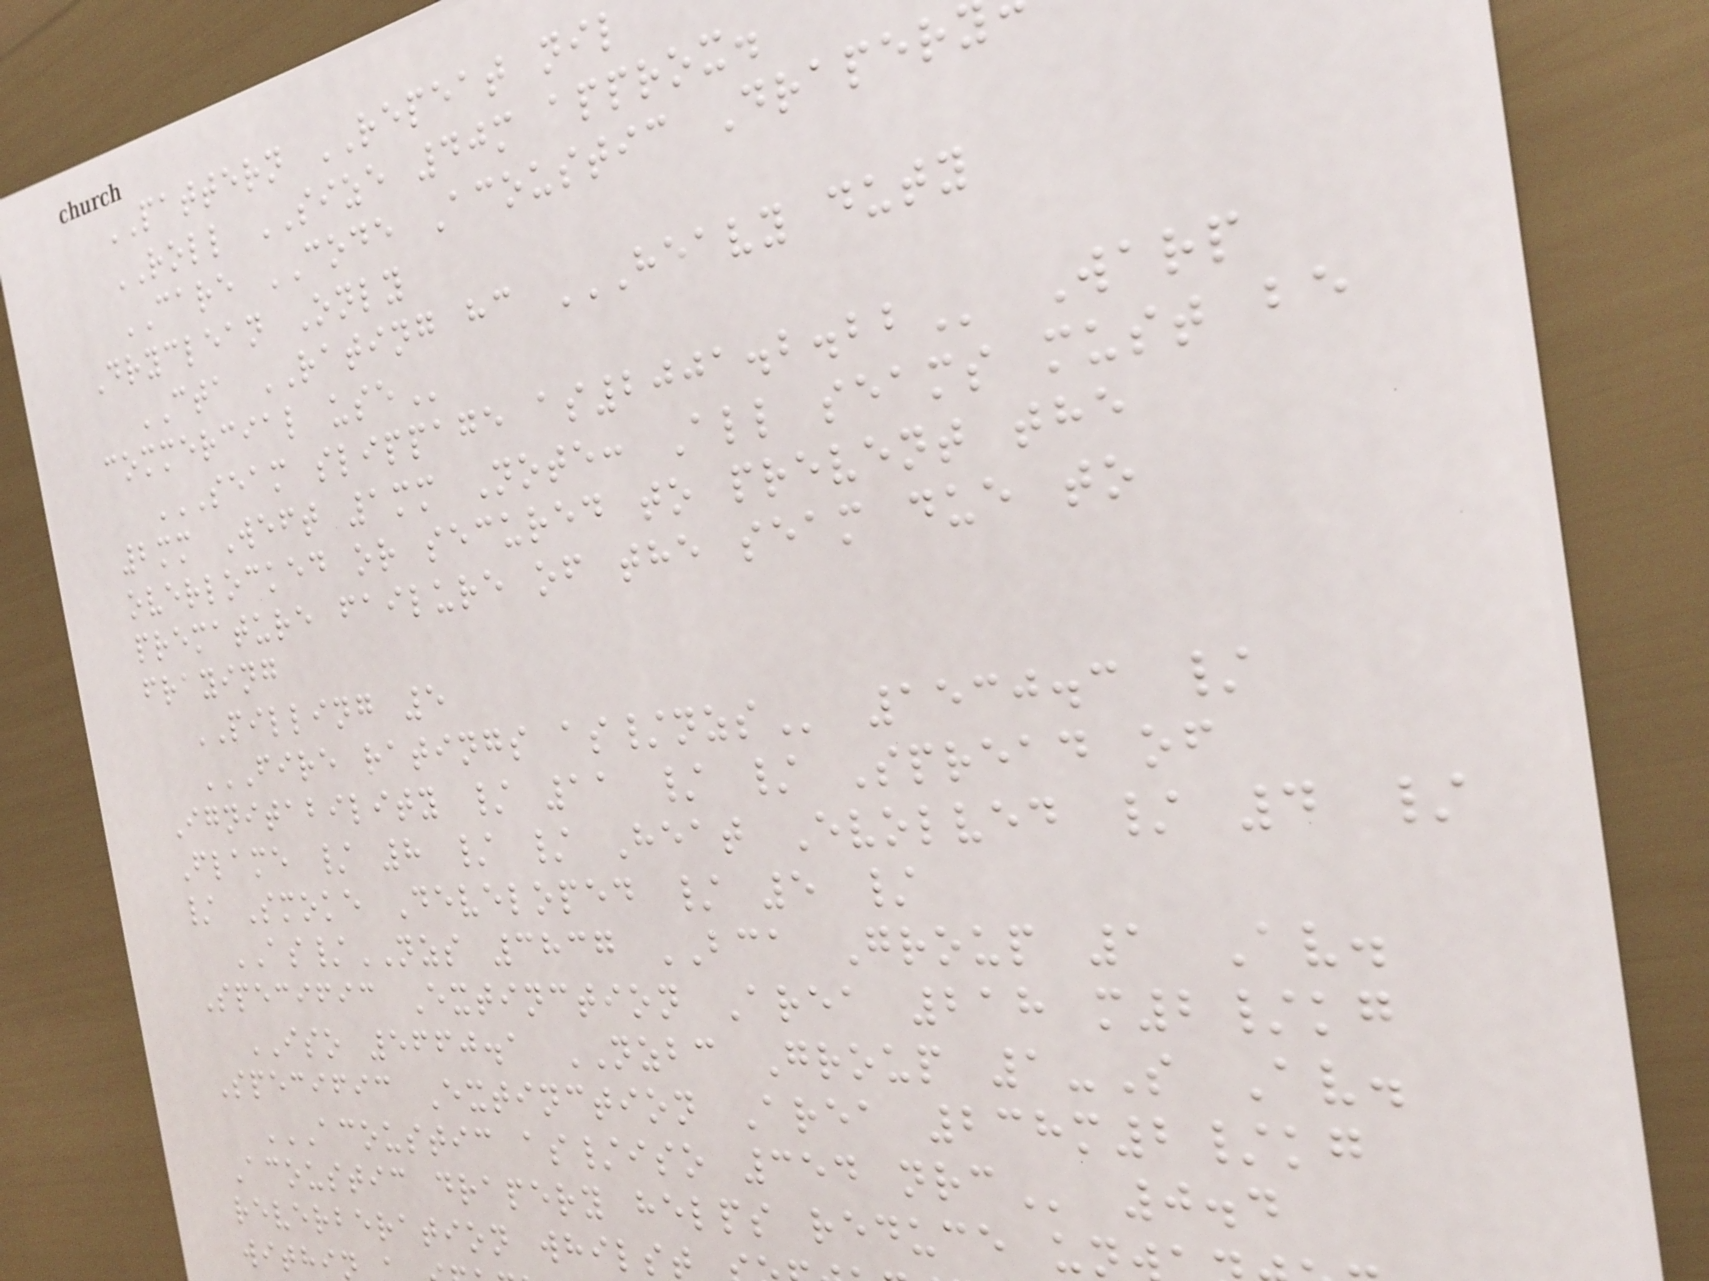PATTERN REPEAT nil
ROLL SIZE 40m approx.
CARE CODE Acoustic Draper
Dryclean Only
CTA RATING hc HEAVY DUTY
commercial
SEAM SLIPPAGE AS2001.2.22 Warp
2mm Weft 1mm Note: All seams must be
overlocked or secured to prevent the
premature failure of the seam due to
fraying
PILLING 5
FIRE RATINGS AS/NZS 1530.3 /
Ignitability / 11 / / Spread of
Flame / 8 / / Heat Evolved / 4 /
/ Smoke Developed / 5 /
AS/NZS 3837 BCA Group 1 Av.
Specific Extinction Area 218 m2/kg
ISO 5660.1 NZBC Group 1-S Av.
Specific Extinction Area 238m2/kg
ACOUSTIC AS/ISO 354 NRC 0.4
Acoustic drapery helps reduce un
reverberation whilst
within
